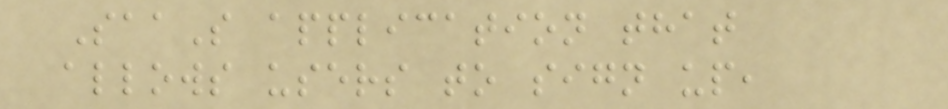SaaS application that
allows users to sign up,
